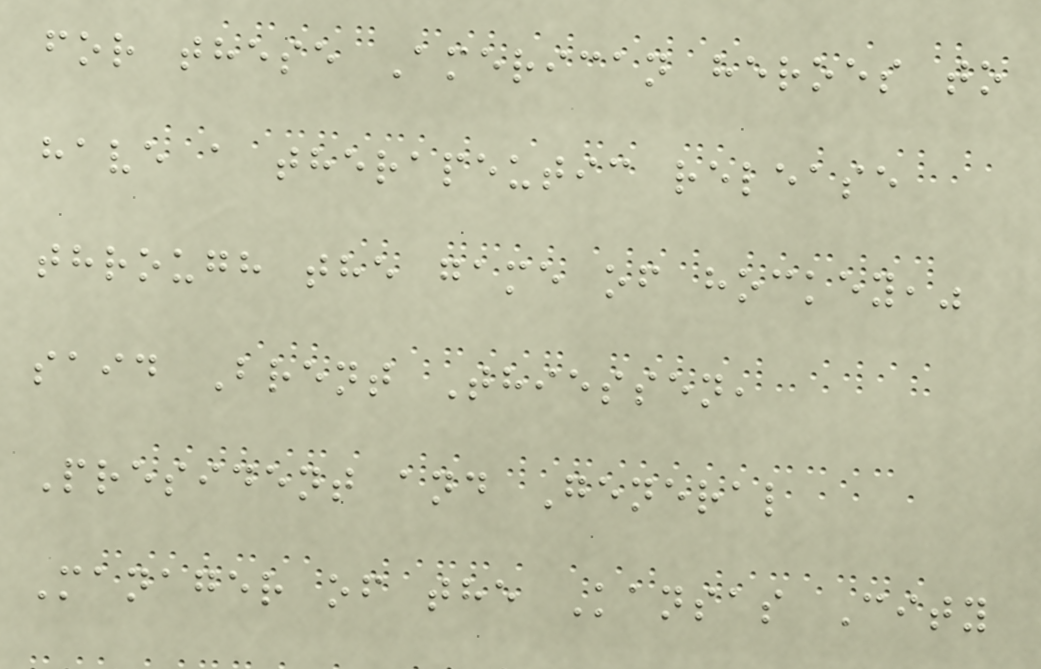for these American heroes to
have a therapeutic release
through the game of hockey,"
said Brent Thiessen,
President and General
Manager of the Kansas City
